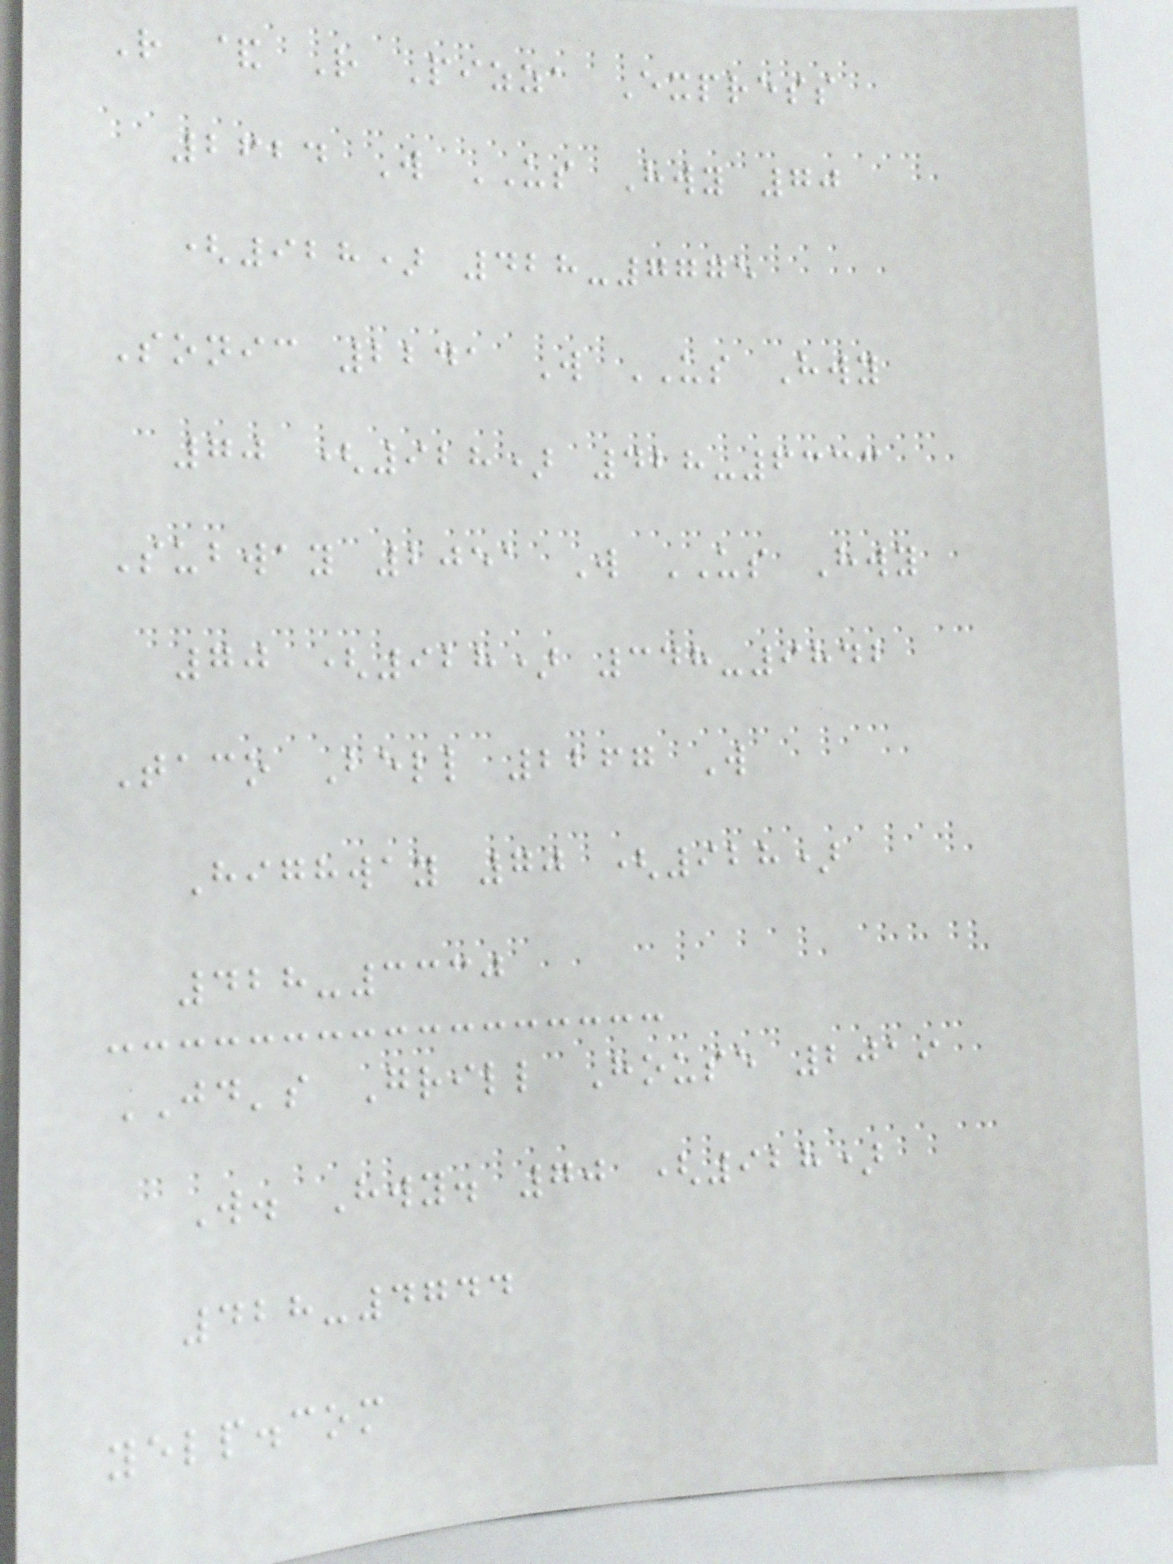R & R Pizza Express
2624 W US Hwy 70
(928) 428-7775
Sonic 2241 W US Hwy
70 (928) 428-6333
Subway 2051 W US Hwy
70 (928) 348-9842
Taco Bell 2267 W
Highway 70 (928)
428-3330
JD's Grill House 2019
W. Hwy. 70 (928)
428-4744
yelp.com
